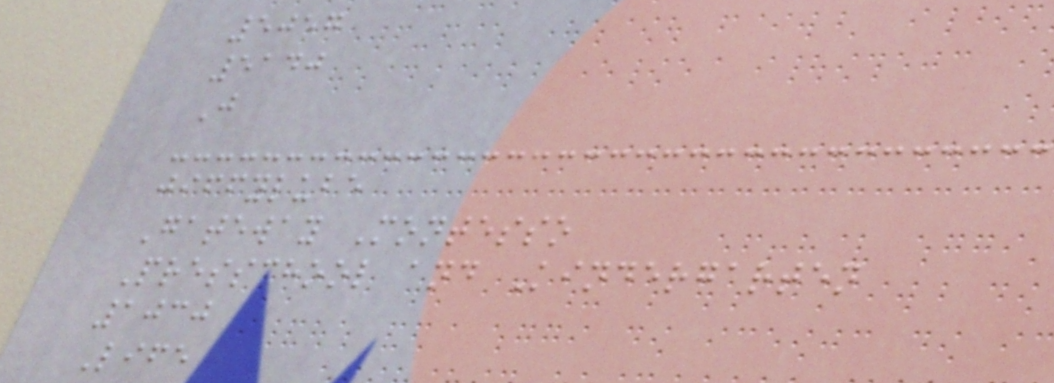5057
5140
J
jiffylube
Gateway Montesso
Presschool and Kindergarten
1030
Life
